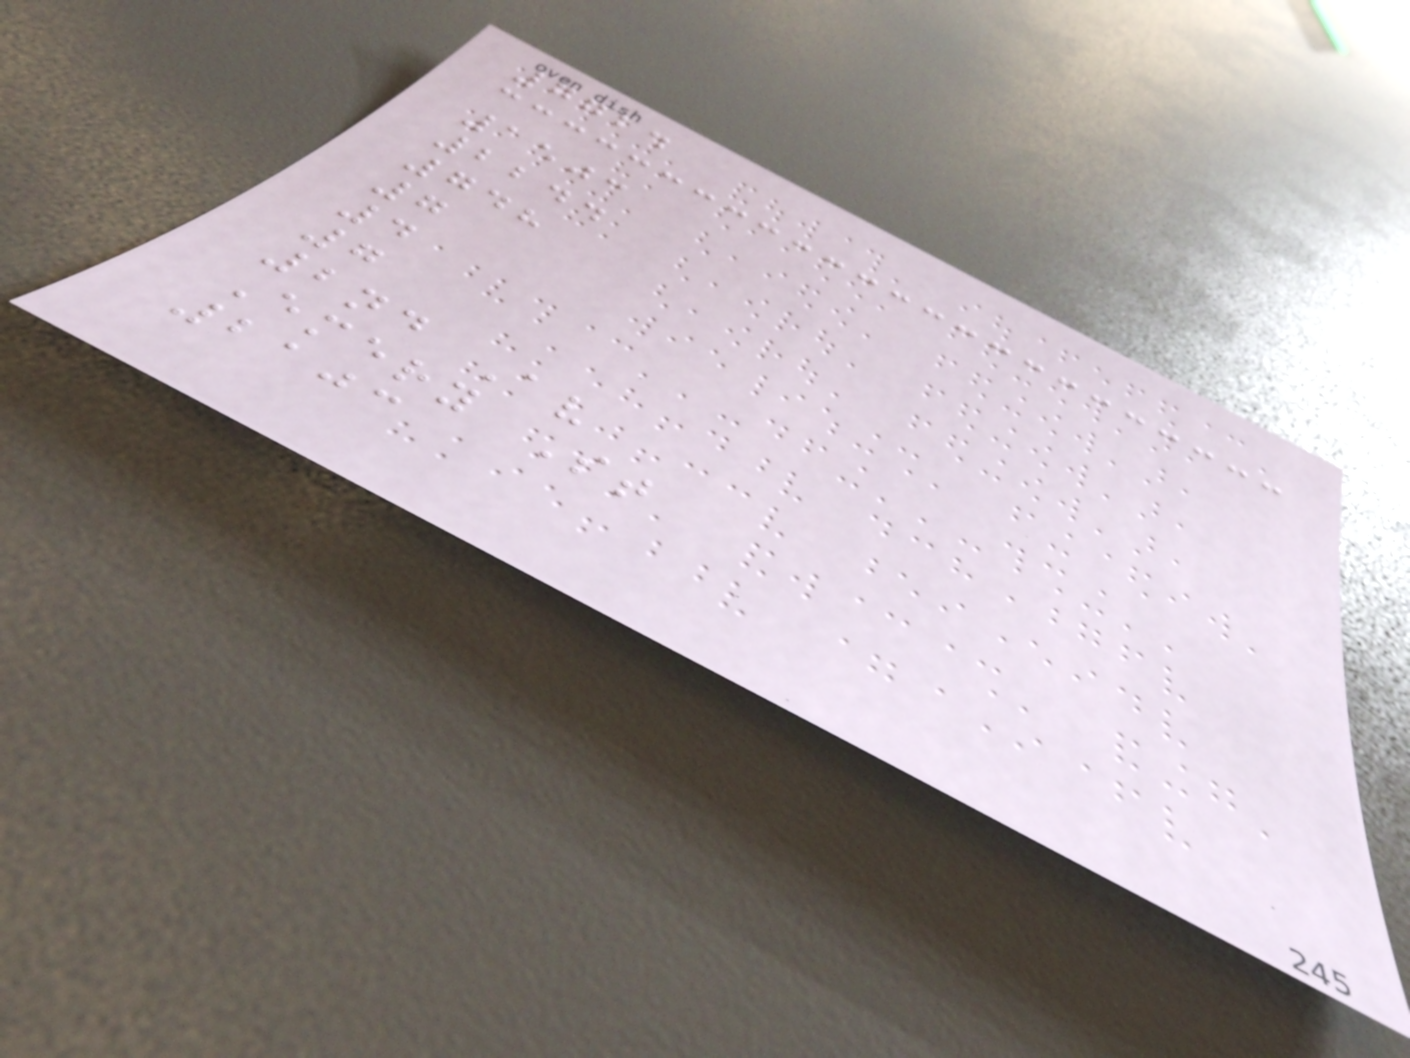7724
1503
2244
748
7
4
7
2nd Av
Emery St
2103
